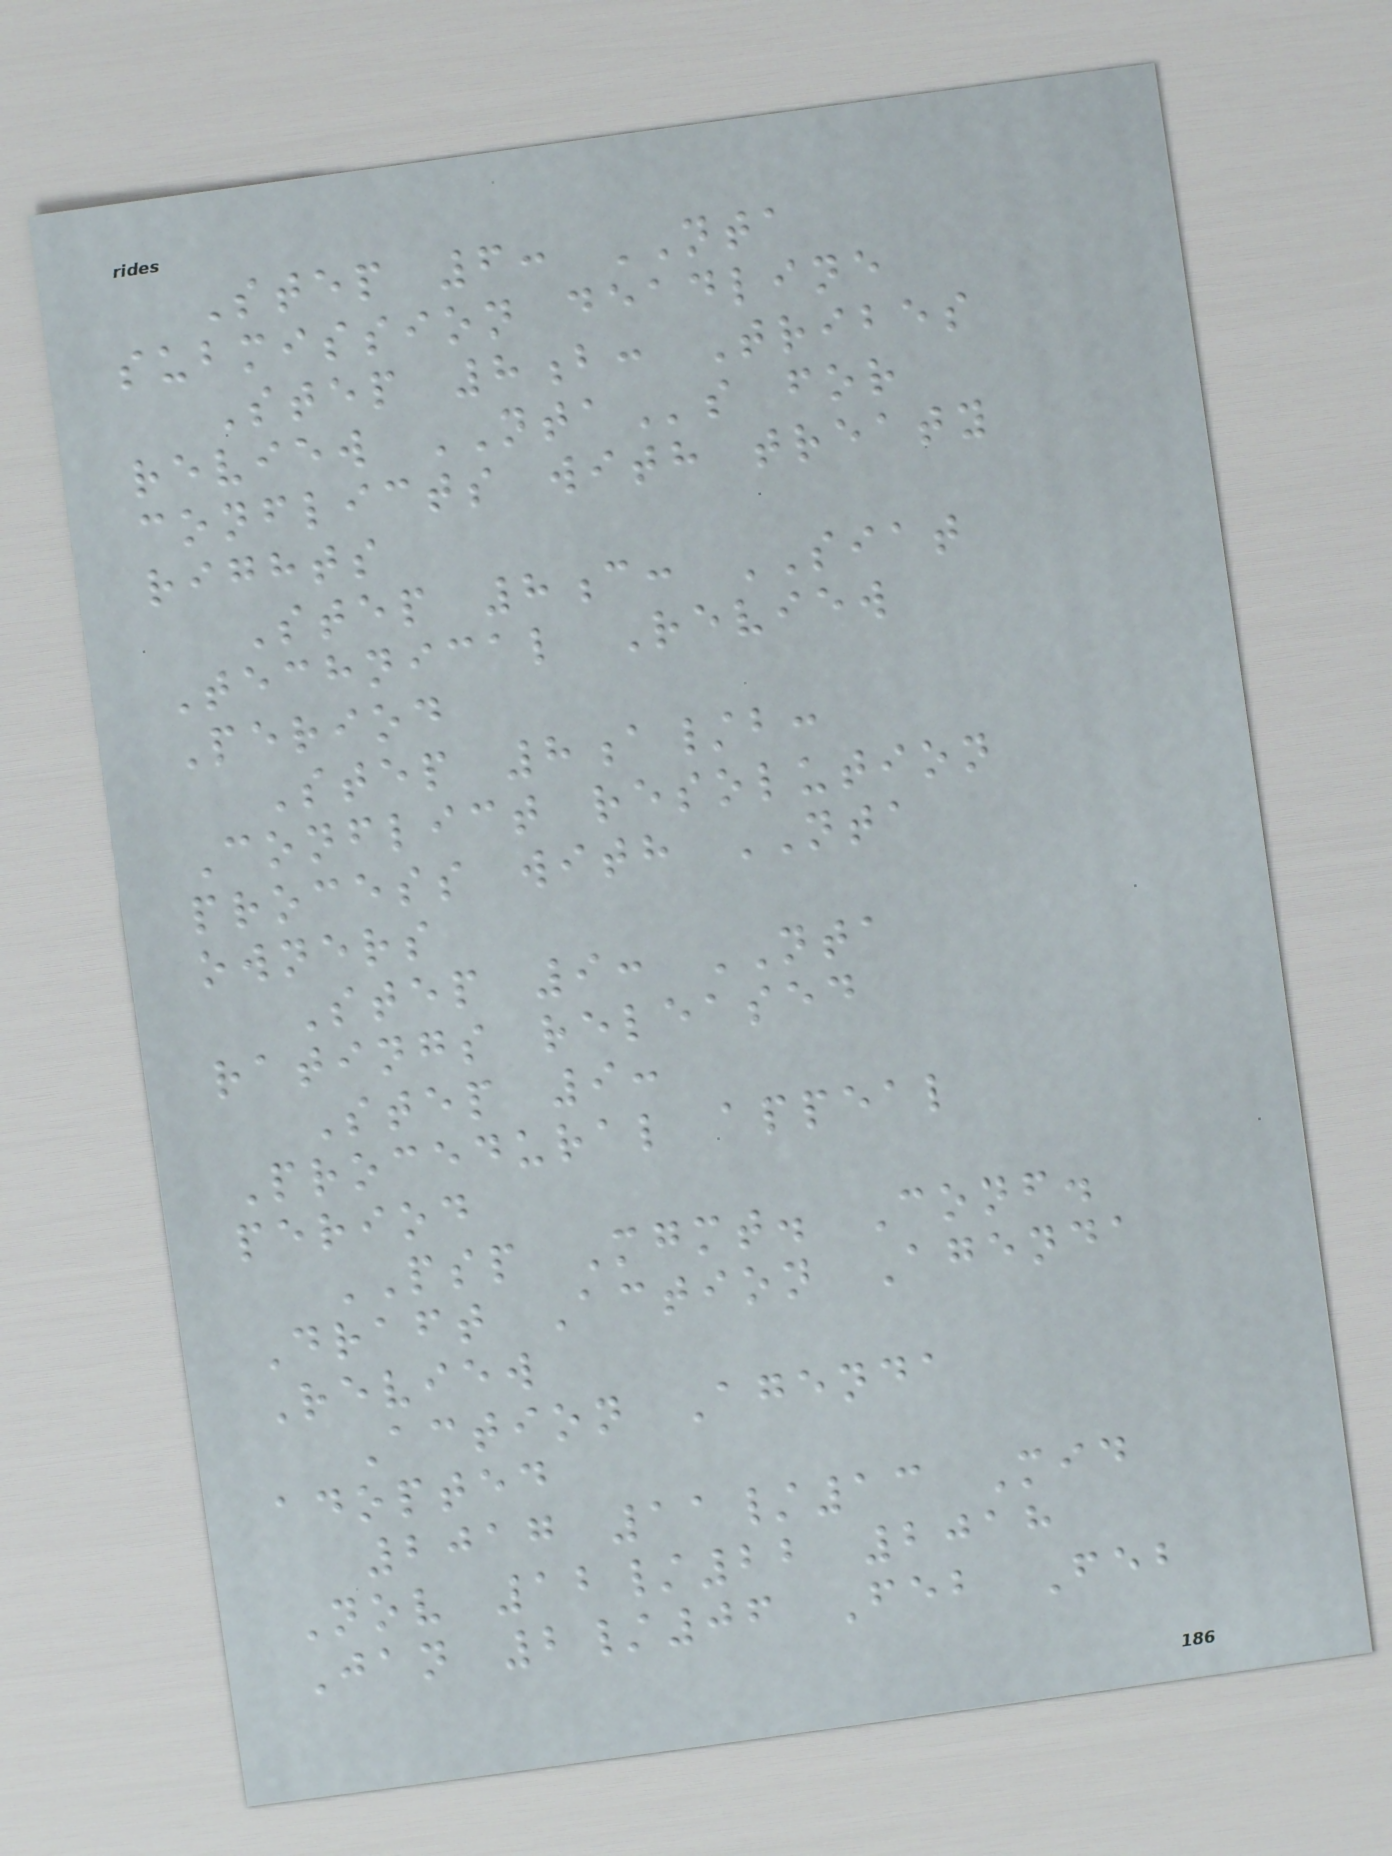Step 6: NTA
submission deadline
Step 8b: Tribes
review NTAs for
conflicts with treaty
rights
Step 8c: SIAT
Technical Review
Period
Step 8a/b:
Conflict resolution
process with NTA
owners
Step 9: NTA
ratings released
Step 9:
Procedural appeal
period
PSP Mgmt. Conf.
Draft Action Agenda
Review
Action Agenda
adopted
2017 11/13 Mid
Nov 12/22 2018
Jan 2/06 Feb Feb
